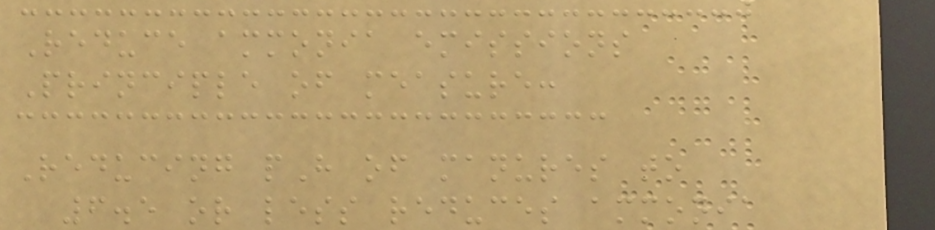Reduce ammonia emissions
Principle of measure:
Reducing pH of manures to
6.5 or less reduces ammonia
